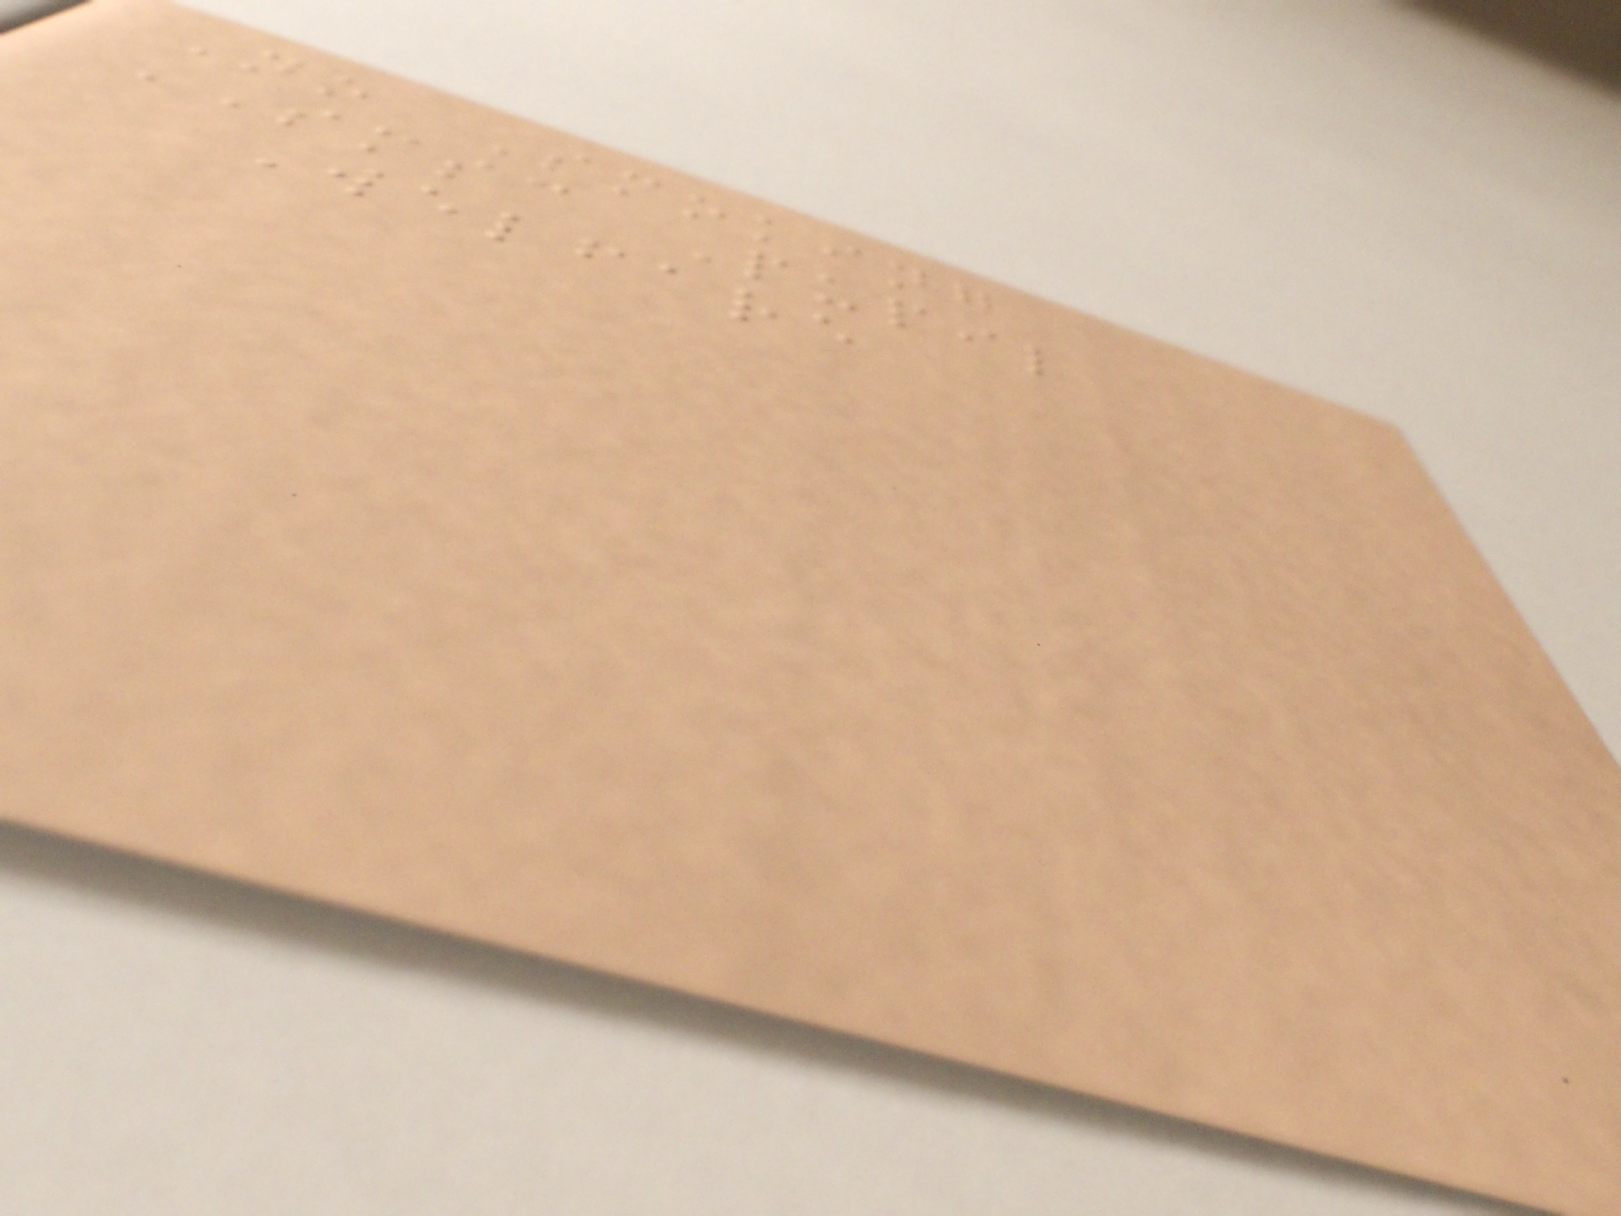No Smoking
SMSC Pupil
Welfare
